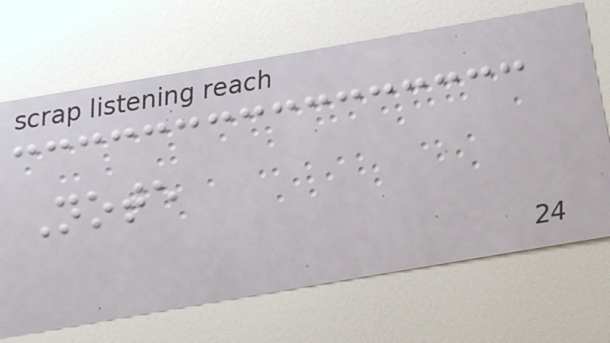Note
